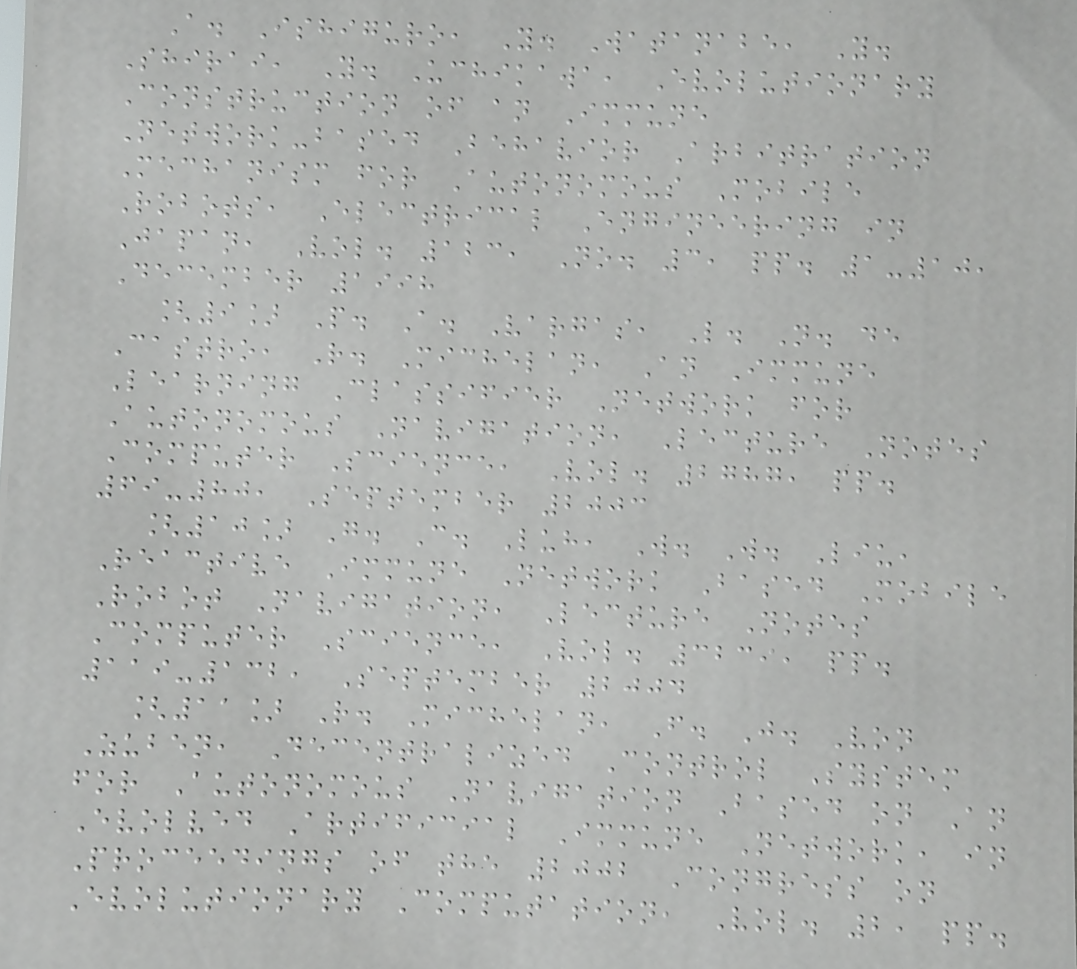A. Ishiguro, Y. Watanabe, Y.
Shirai, Y. Uchikawa, Evolutionary
Construction of an Immune
Network-based Behavior Arbitration
Mechanism for Autonomous Mobile
Robots, Electrical Engineering in
Japan, Vol. 123, No. 3, pp. 1-10,
December 1998
[9] P. A. Vargas, L. N. de
Castro, R. Michelan, An Immune
Learning Classifier Network for
Autonomous Navigation, Lecture Notes
Computer Science, Vol. 2787, pp.
69-80, September 2003
[10] G. C. Luh, W. W. Liu,
Reactive Immune Network Based Mobile
Robot Navigation, Lecture Notes
Computer Science, Vol. 3239, pp.
119-132, September 2004
[11] R. Michelan, F. J. Von
Zuben, Decentralized Control System
for Autonomous Navigation Based on An
Evolved Artificial Immune Network, in
Proceedings of the 2002 Congress on
Evolutionary Computation, Vol. 2, pp.
